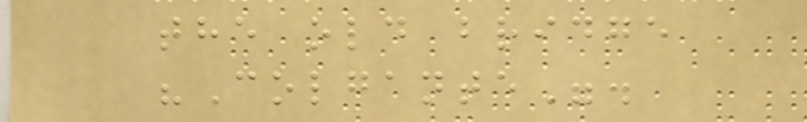the old bridge
"Colgante".
